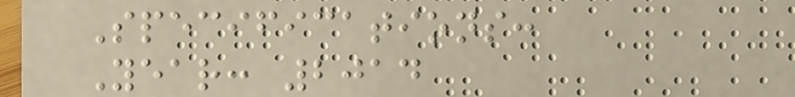Specifications:
Year: 2014
